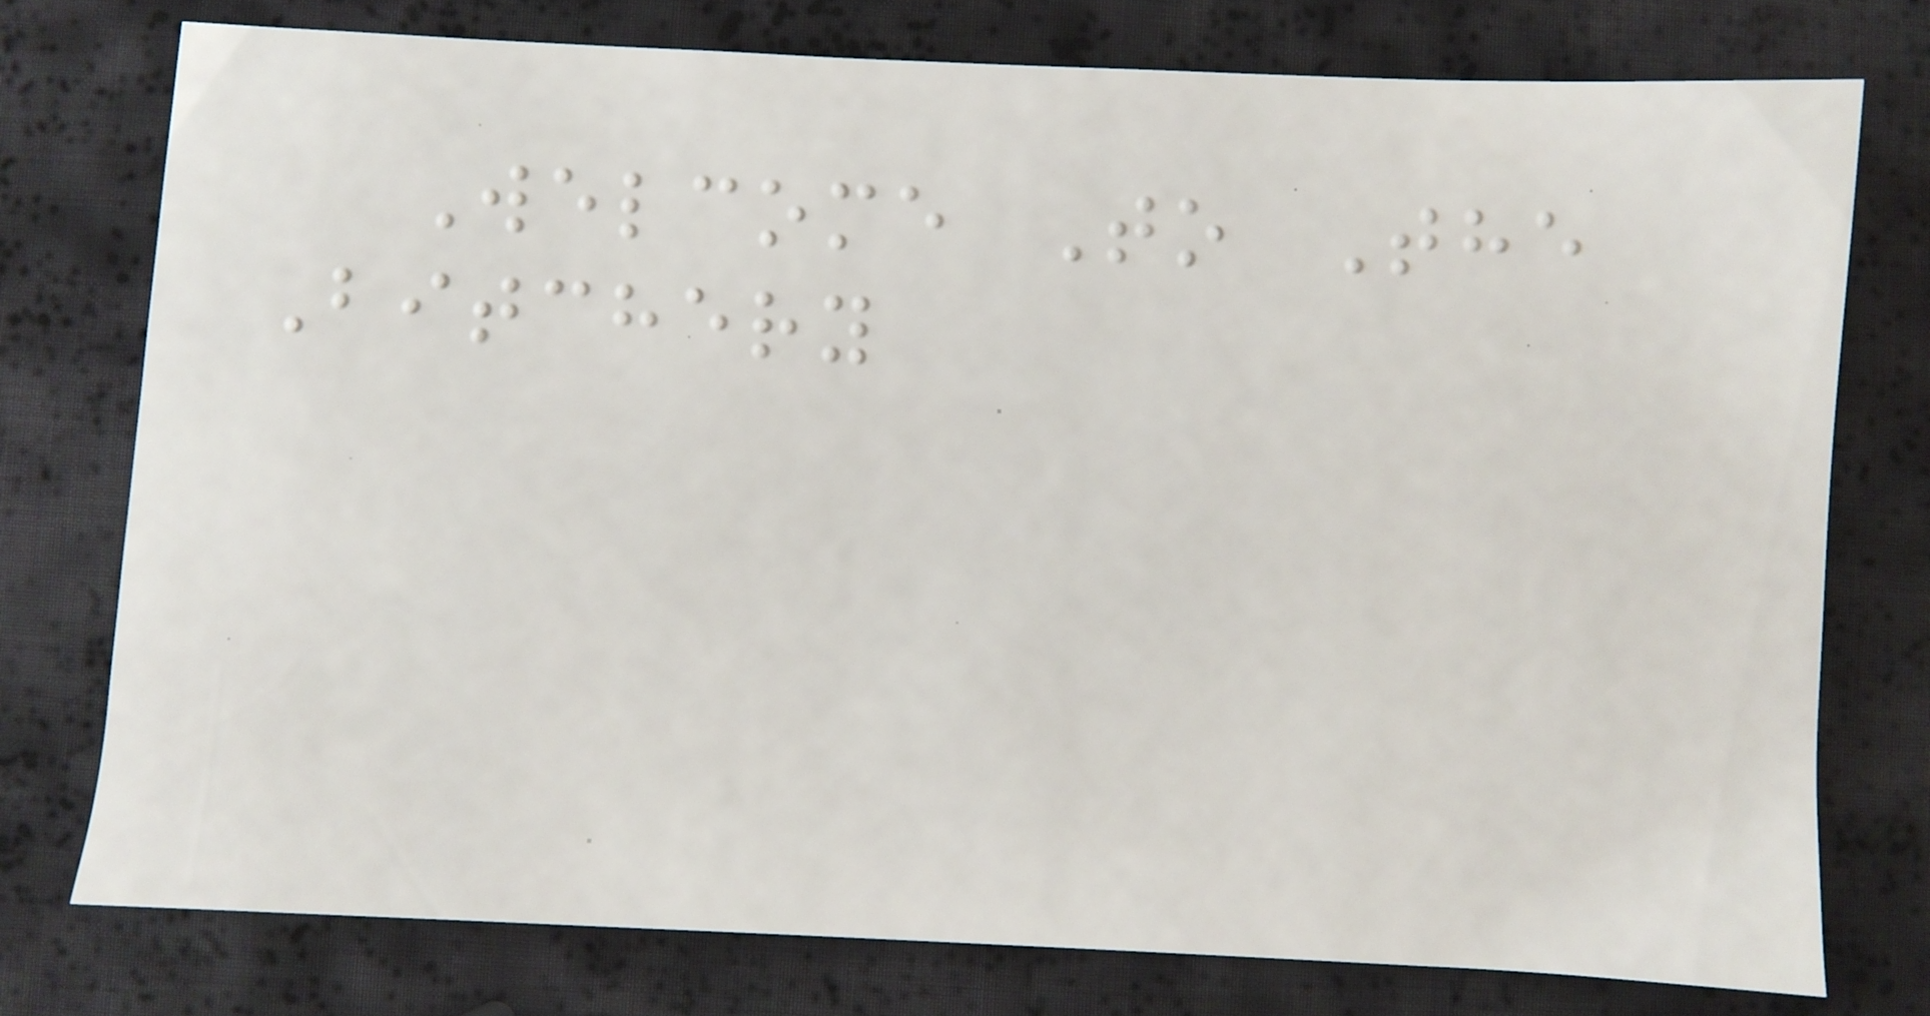Welcome To The
Bitchery
